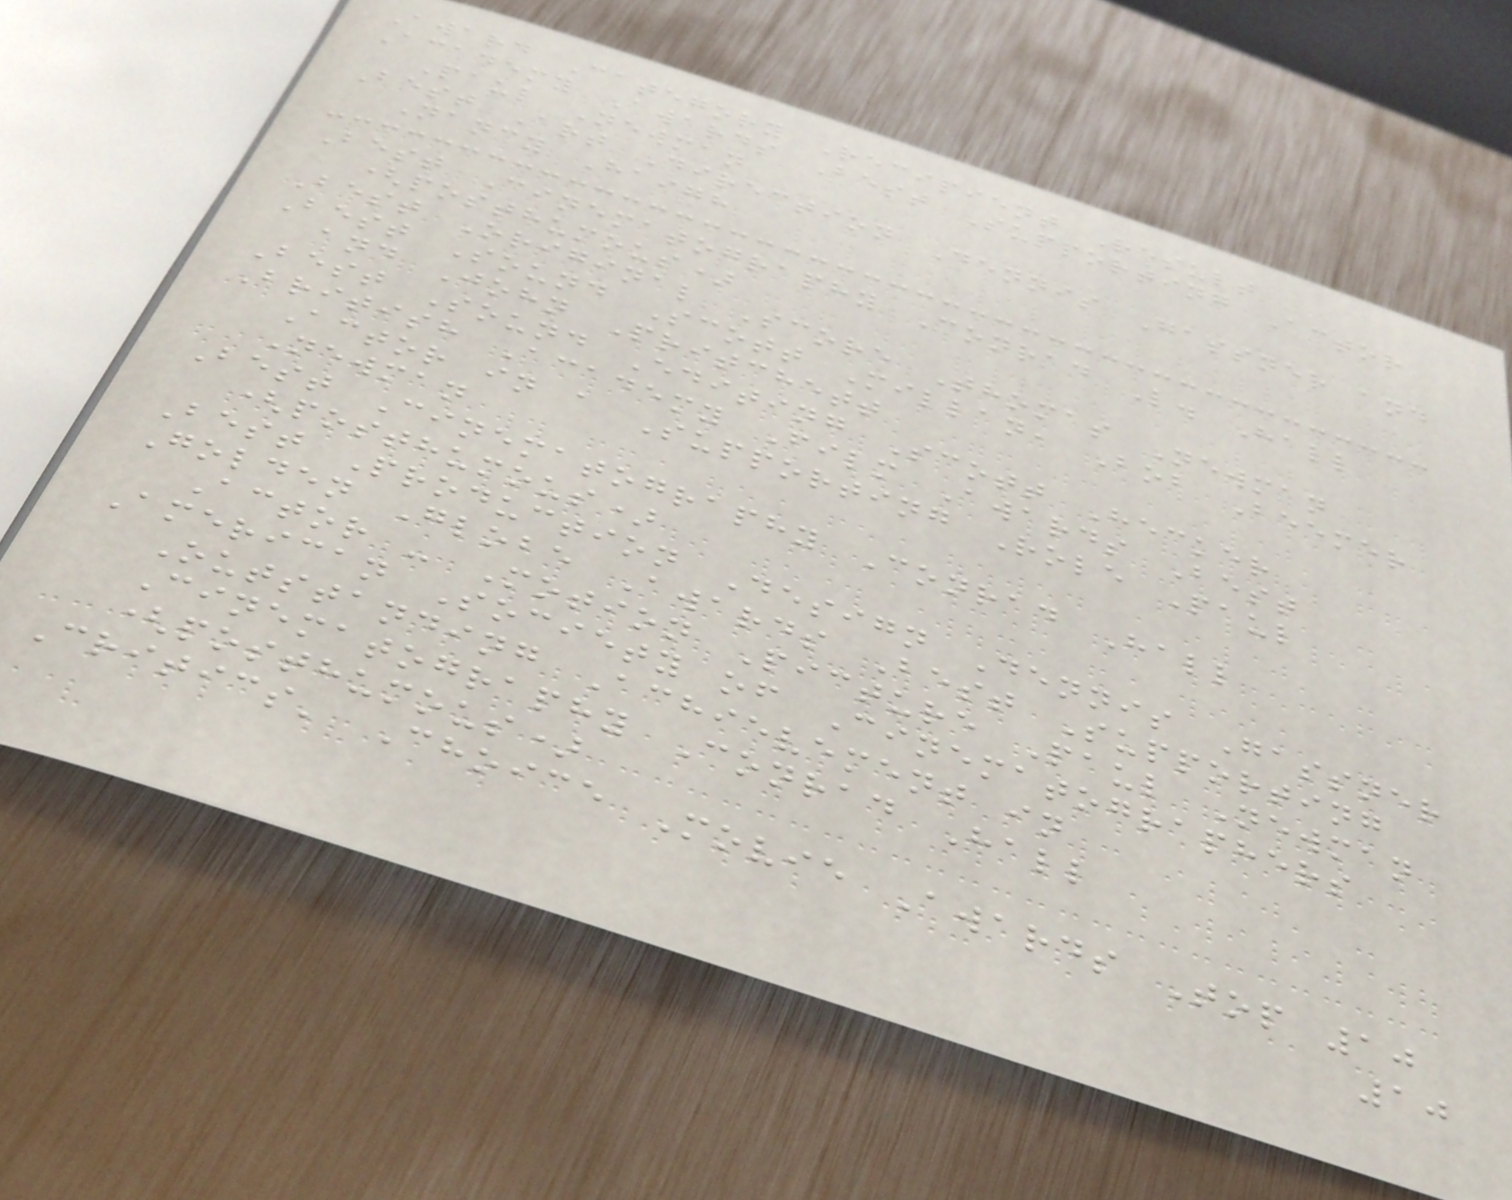Award Category Recipient Result
Academy Awards Best Supporting Actor
Paul Newman
Best Art Direction Dennis Gassner and
Nancy Haigh
Best Cinematography Conrad L. Hall
(posthumous)
Best Original Score Thomas Newman
Best Sound Scott Millan, Bob Beemer
and John Pritchett
Best Sound Editing Scott Hecker
British Academy Film Awards Best
Actor in a Supporting Role Paul
Newman
Best Cinematography Conrad Hall
(posthumous)
Best Production Design Dennis Gassner
Golden Globe Awards Best Supporting
Actor - Motion Picture Paul Newman
American Society of Cinematographers
Outstanding Achievement in
Cinematography Conrad Hall
(posthumous)
Critics' Choice Movie Awards Top 10
10
